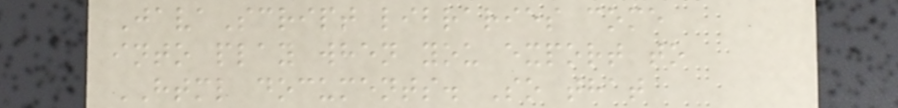JavaScript libraries come
into play when you export to
HTML documents. So that
